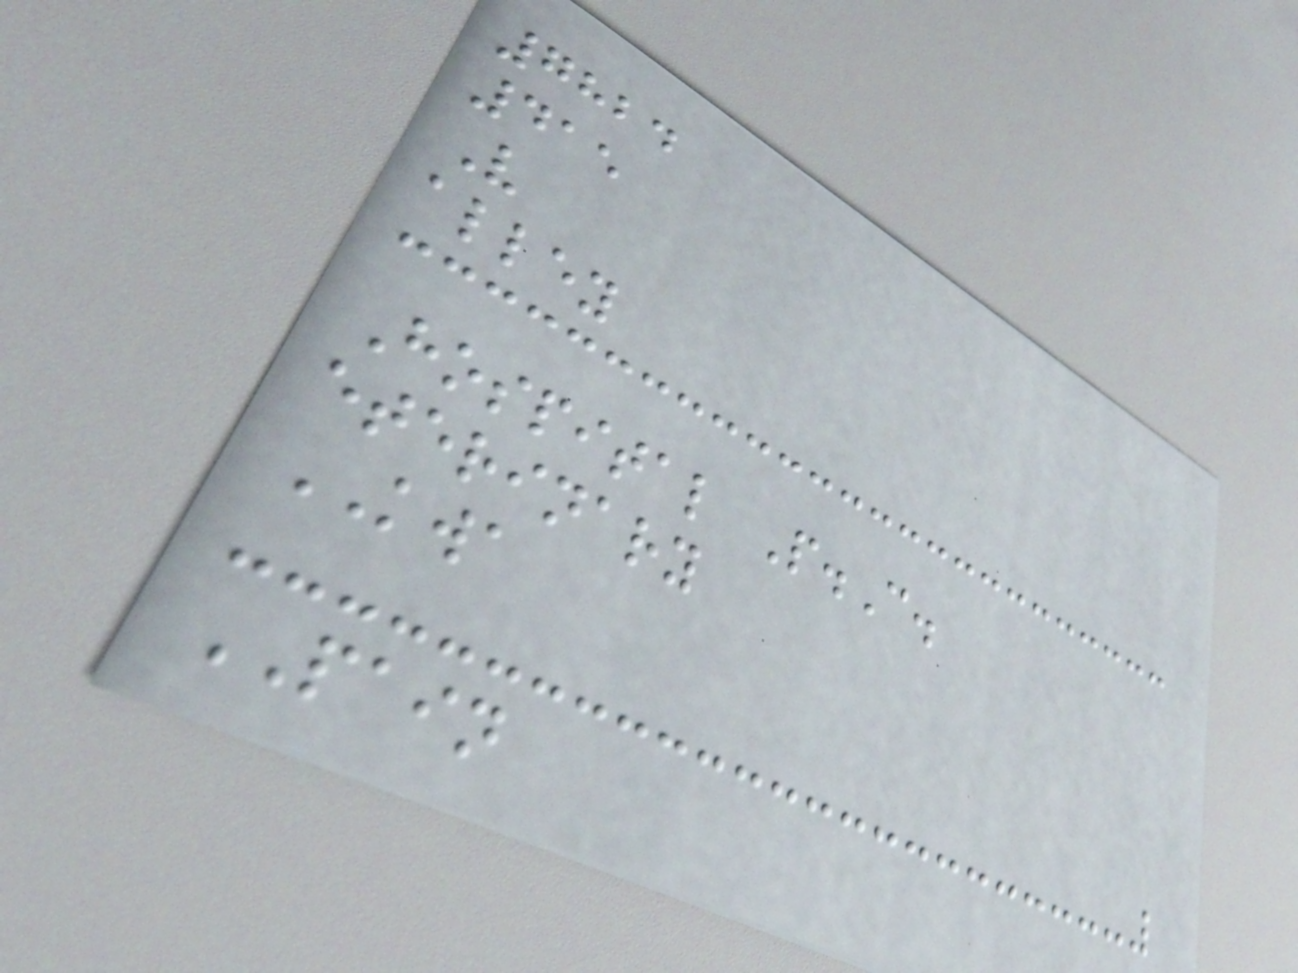7824
415
V
alley
Hospital P.C.
eterinary
KWA
PAIN
